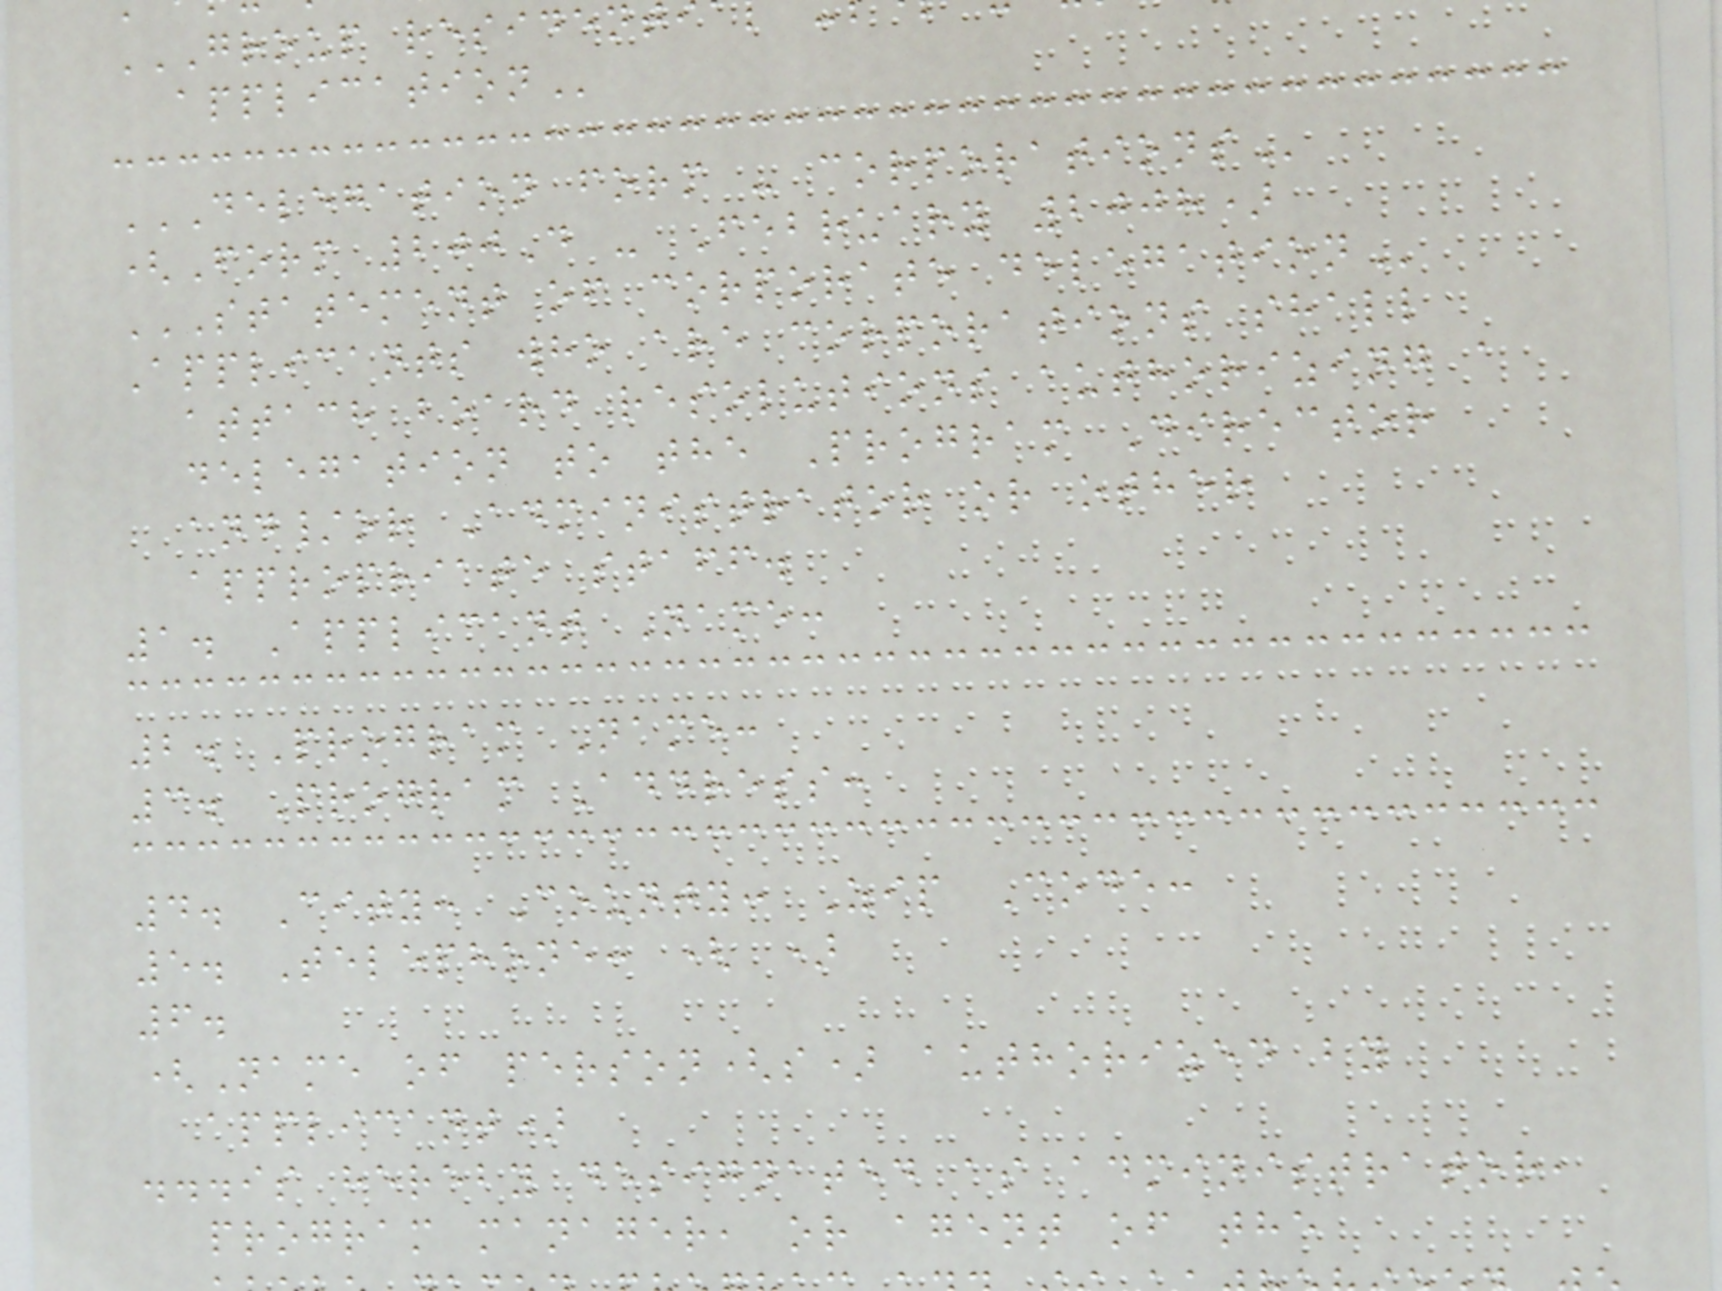DELEGATION FORM - CORPORATIONS
(Form 200D - February 2008)
STATEMENT OF CORPORATE DELEGATION
Applicants who are corporations shall
attach board resolutions authorizing a
delegation to the Program Director
and/or Administrator or other
appropriate staff.
1. Applicant Name:
2. Program Name:
3. Program Address:
4. City: County: Zip Code:
5. Telephone: ( )
6.
(Name of person(s) authorized by
applicant)
...is hereby designated as administrator,
program manager, or agent of the
